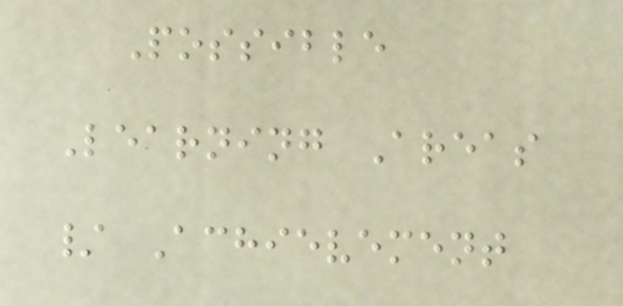Possible
Learning Areas
/ Achievement
